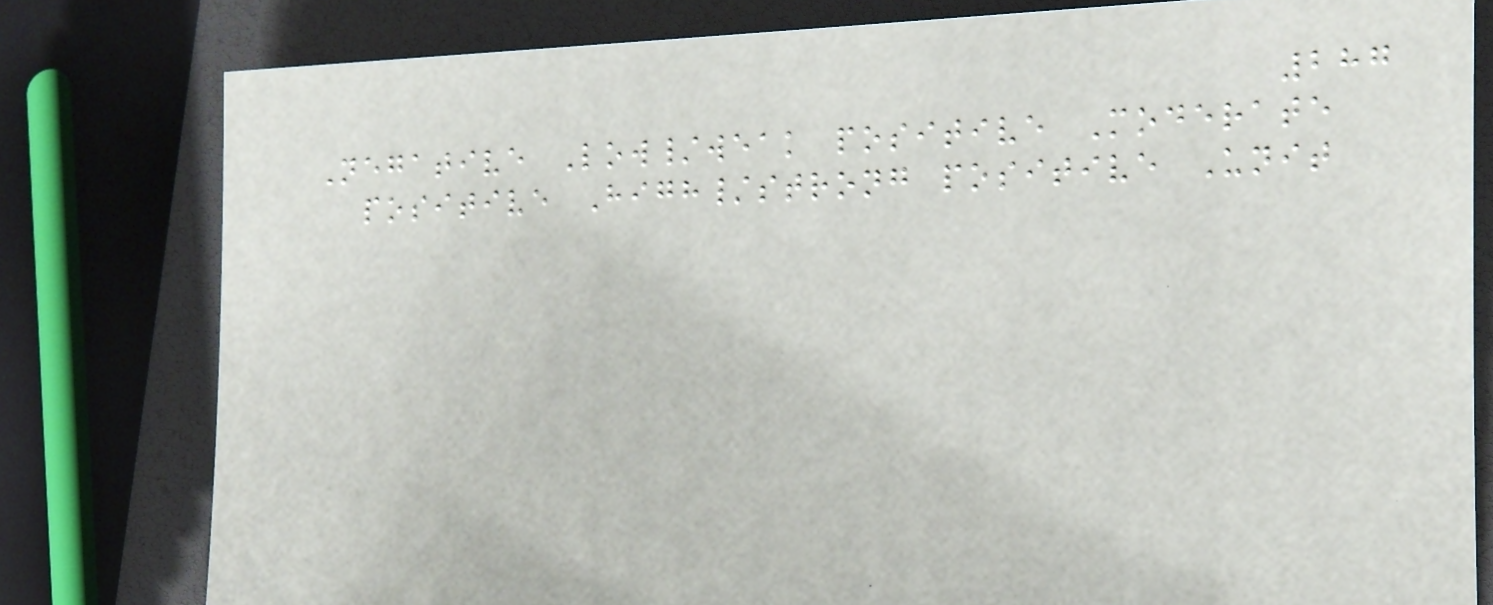287
Negative Low/weak positive Moderate
positive High/strong positive Unit
